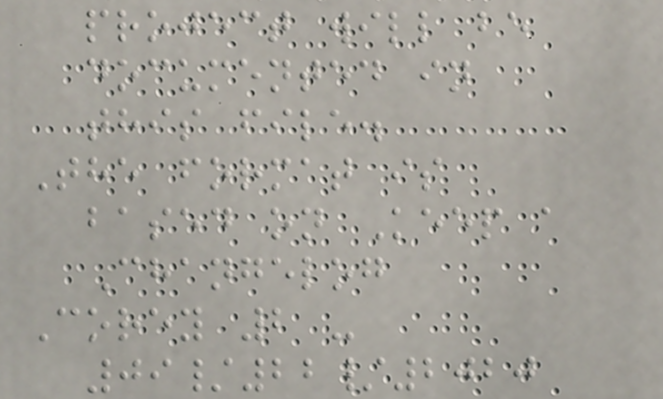project will be
documented in
this file.
The format is
based on Keep a
Changelog
Corey 2 -
09/22/2020
